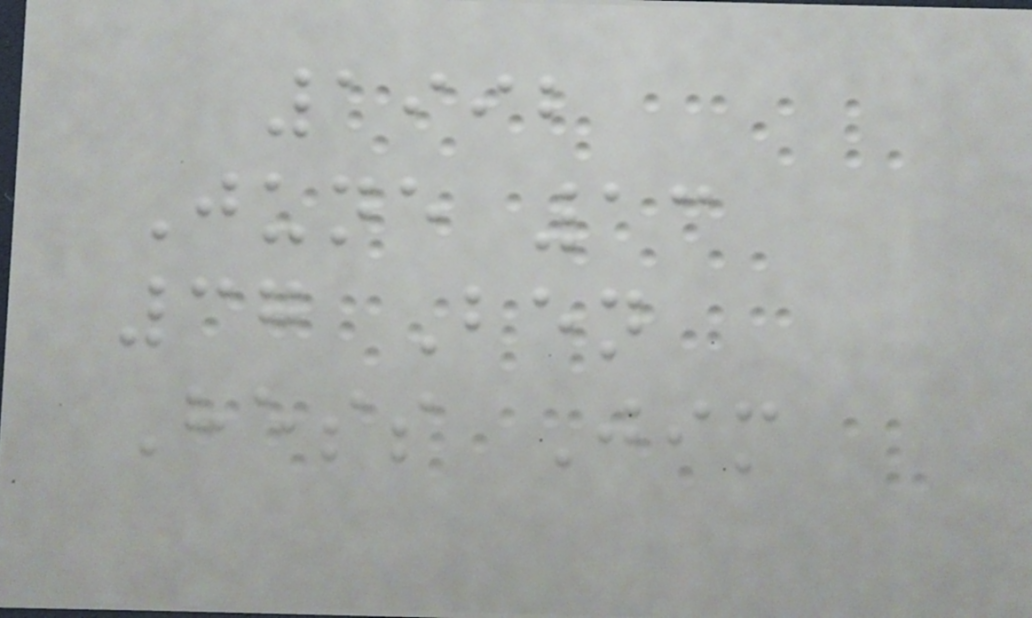1992
June 13
37 Ben
Hess Jim
